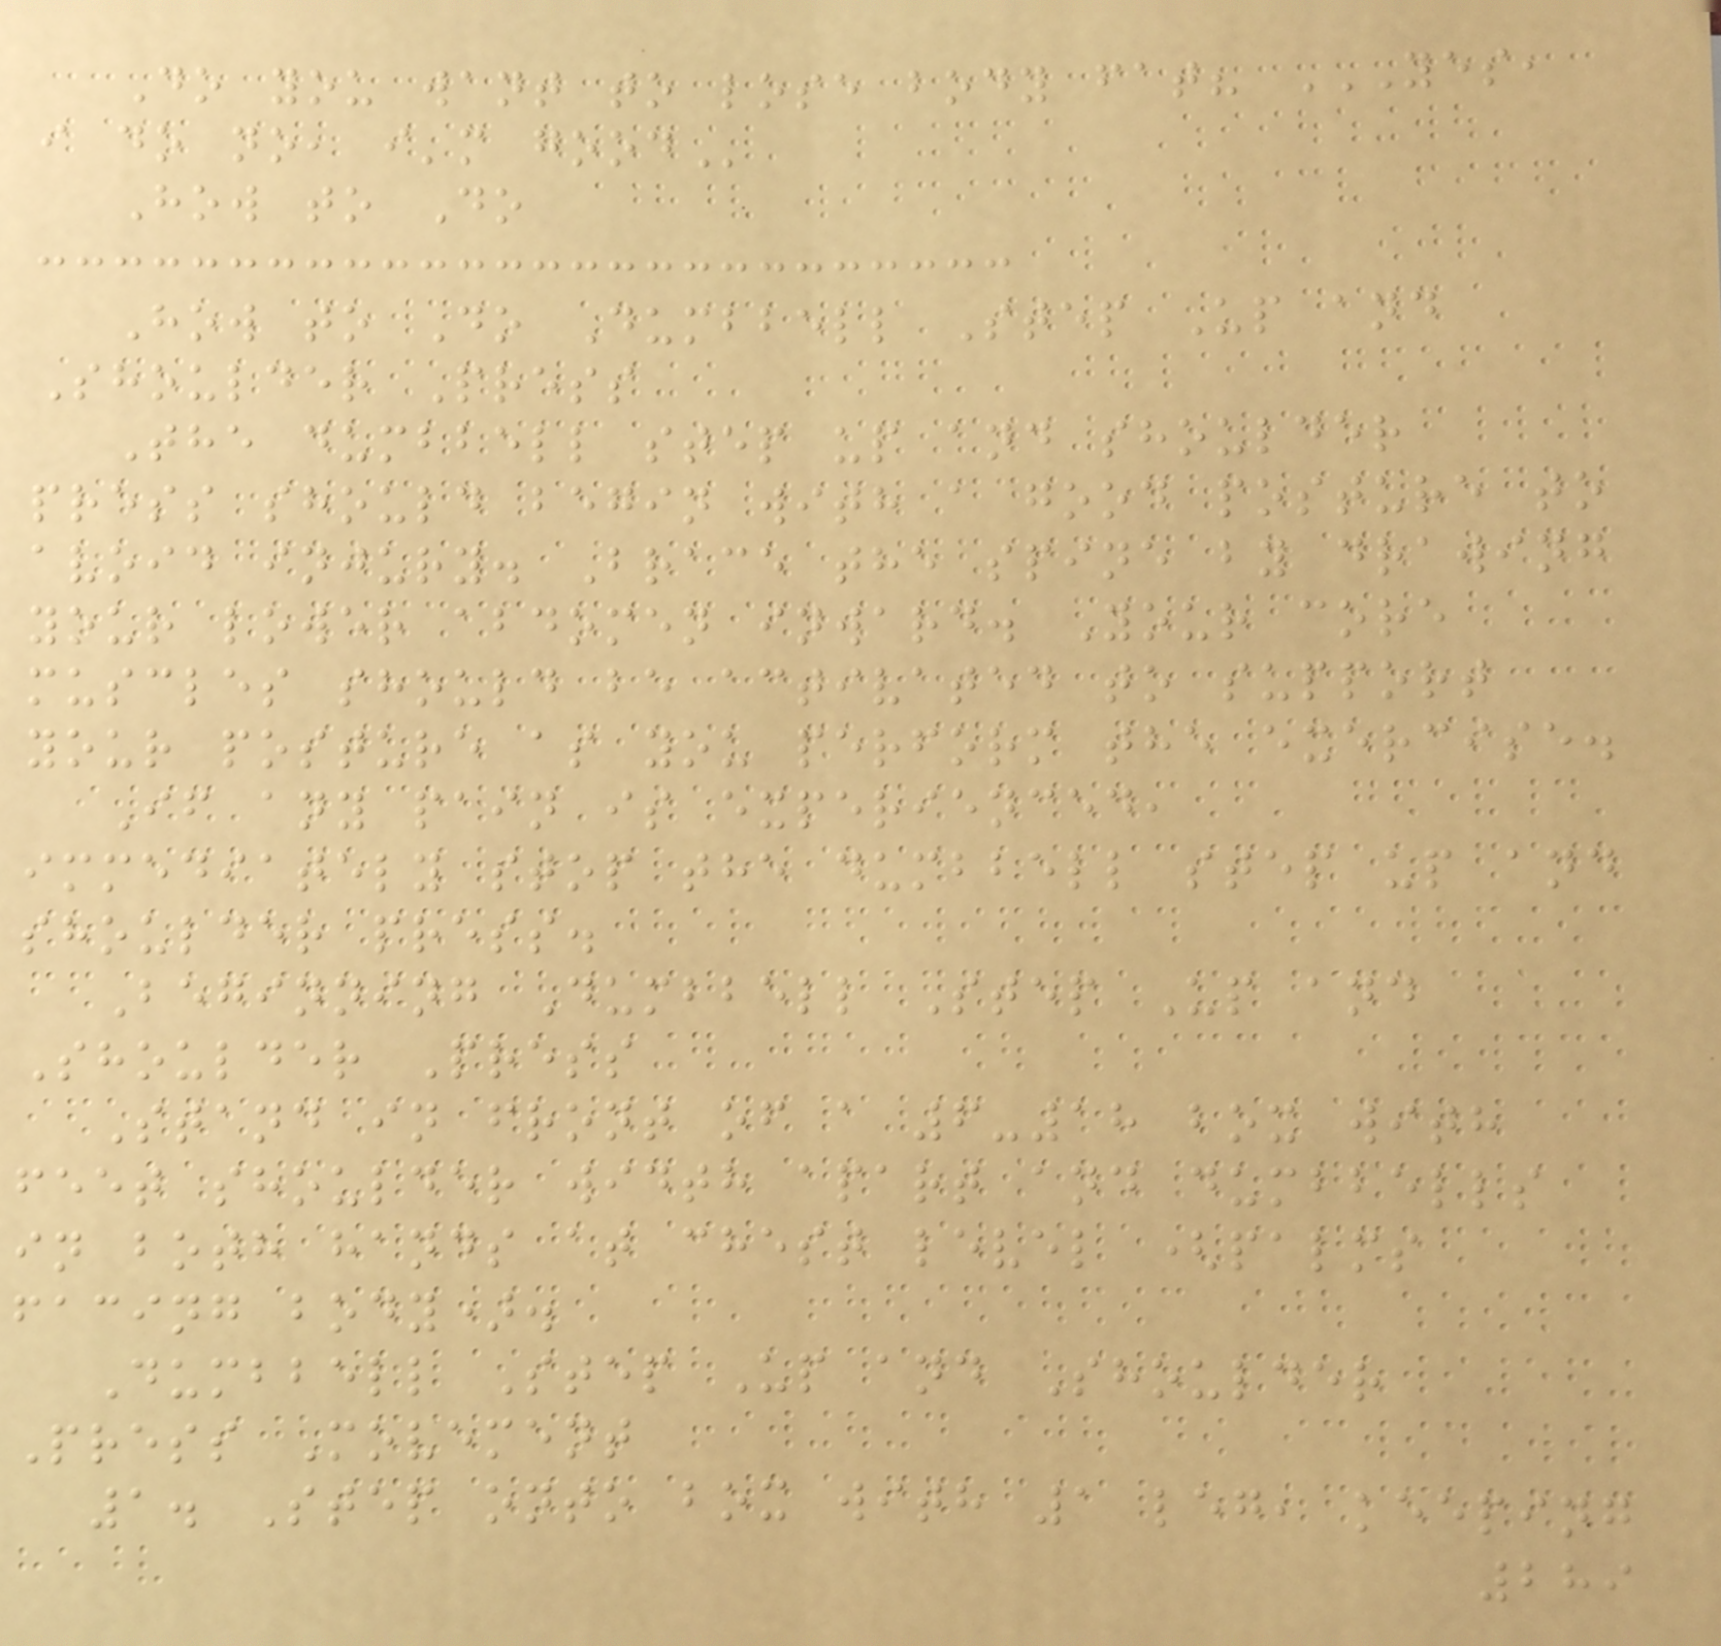Do you want to lose body fat? YES,
I DO NO, I'M GOOD
How to Do
How to Do Dumbbell Step Up and
Shoulder Press
The dumbbell step up and shoulder
press should begin with a good posture to
avoid injury. Brace the spine by drawing
your lower abdomen inward. Your core
muscles should be activated to support
your posture as you perform the exercise.
If any pain is experienced,
immediately stop the dumbbell step up and
shoulder press.
Beginning Dumbbell Step Up and
Shoulder Press
Stand in front of a 6-18 box with
feet shoulder width apart and dumbbells
in both hands at chest level (palms
facing body).
Dumbbell Step Up and Shoulder
Press Movement
1. Step onto box with 1 leg, keeping
289
